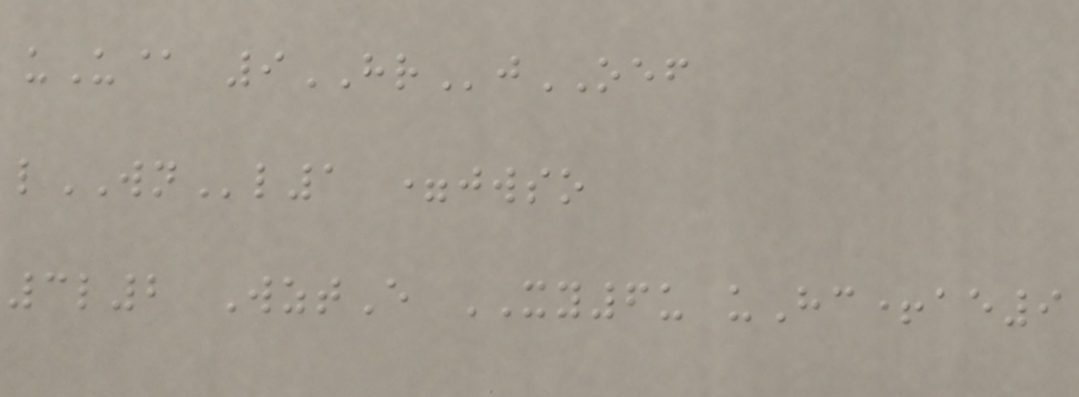uU@ 9HRjOEF
lWNl1 =jwso
3l2 WztE XY6u uHc+ae9
